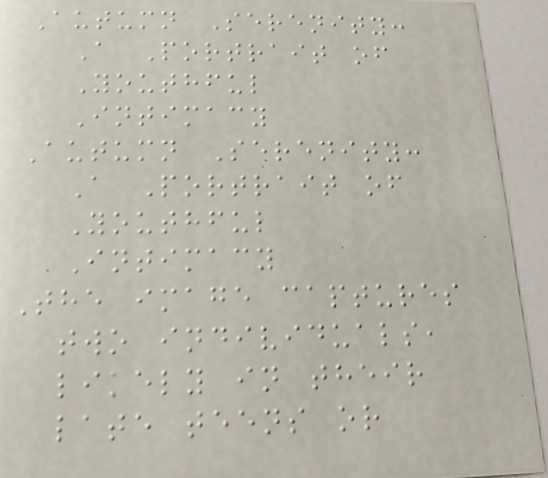Autumn Serenity:
A Portrait of
Youthful
Intimacy
Autumn Serenity:
A Portrait of
Youthful
Intimacy
The image captures
two individuals,
likely in their
late teens or
